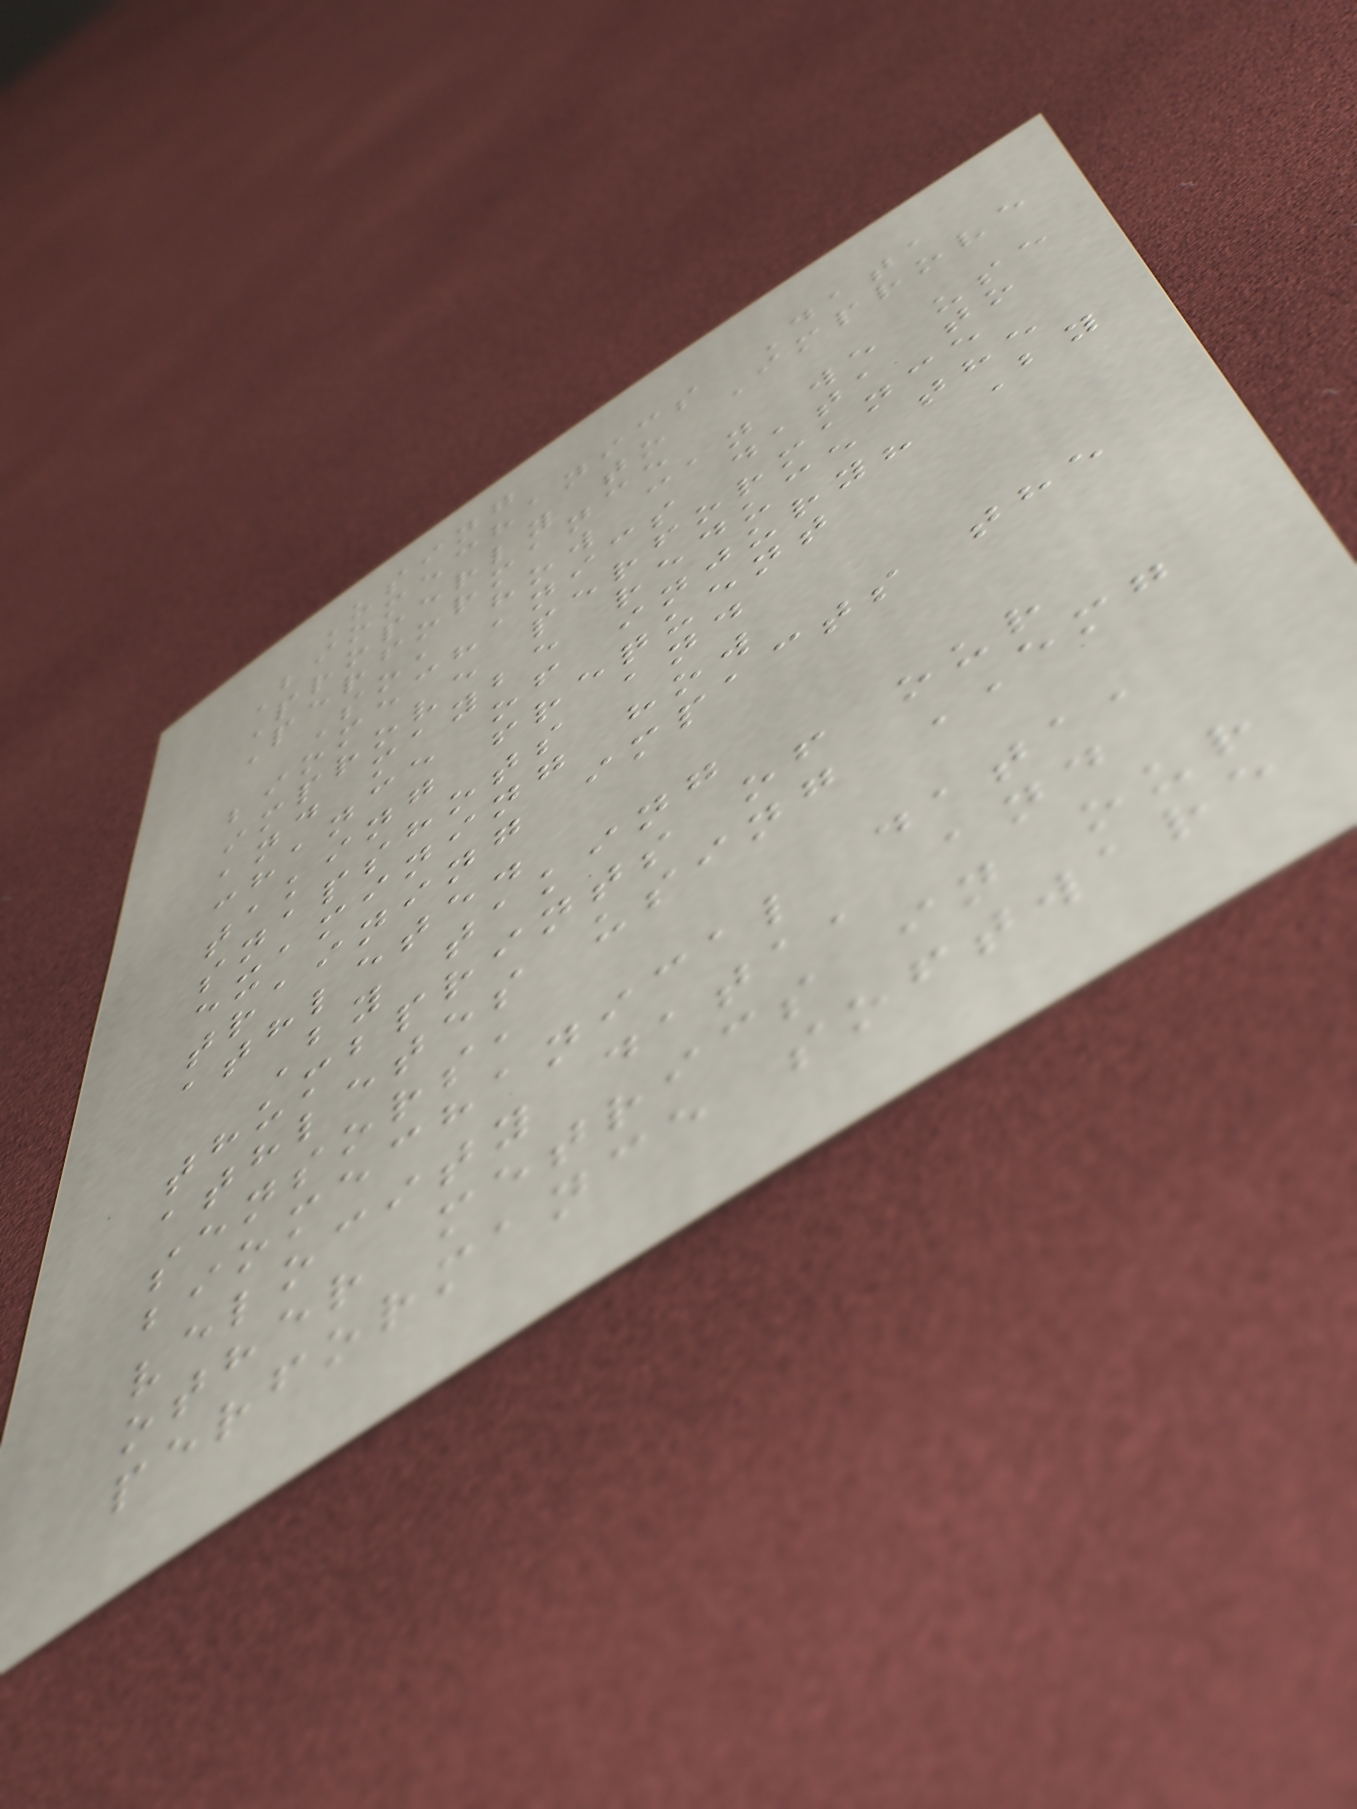Using
Biomechanics Data
Properly to Improve
Performance
So, how can we use
biomechanics data to
improve performance
and maybe reduce the
chance of injury? By
taking frequent
snapshots and
examining how
training impacts the
athlete.
By taking
thumbprints of our
athletes using EMG
sensors,
biomechanical data,
velocity data, and
other metrics in our
performance software
